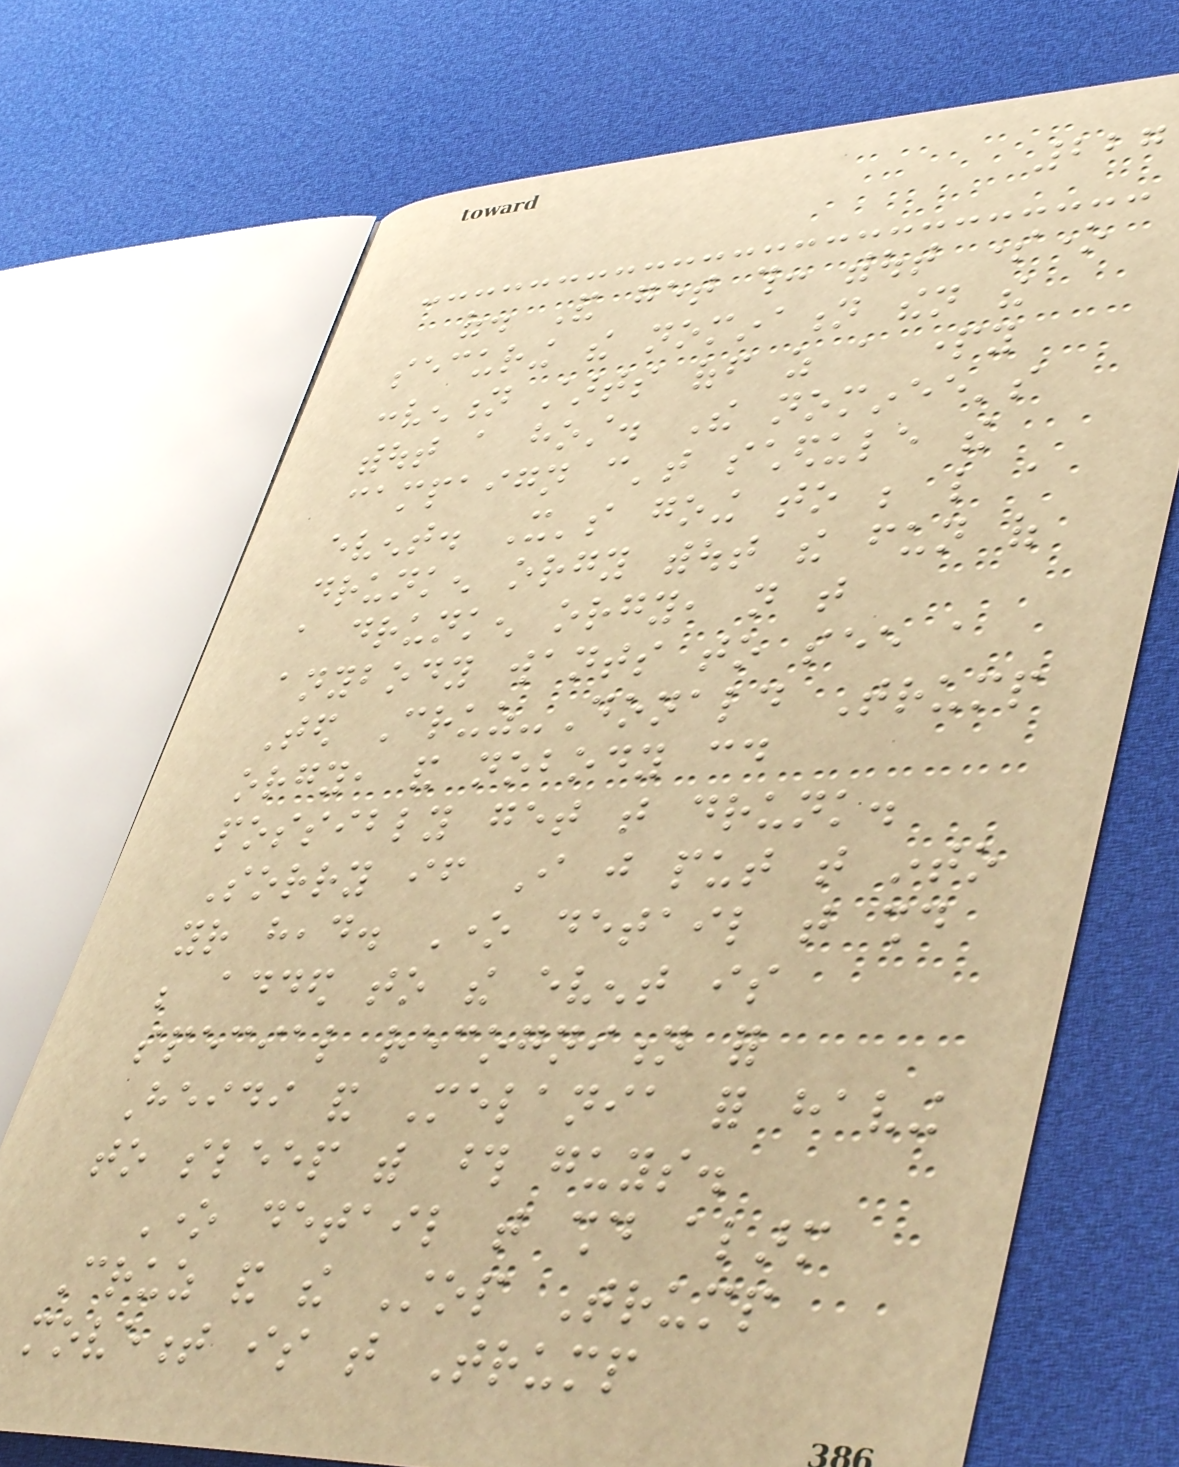227
of. And get this: without someone
securing the nomination then the
convention starts off as a party
without a host. The nominee's
campaign can't schedule the
event. It's going to be like a
drunken orgy without the fun of
a drunken orgy, not that
anybody wants to see a
Ted Cruz-Donald Trump
orgy, and nobody could
possibly get that drunk.
Sorry if I just put that into
your head. One detail that should
be added to the event is
special recognition for
Heidi and Melania for having
to sleep with those guys.
One detail that should alarm
Cruz and the Stop Trump
movement is that Trump
